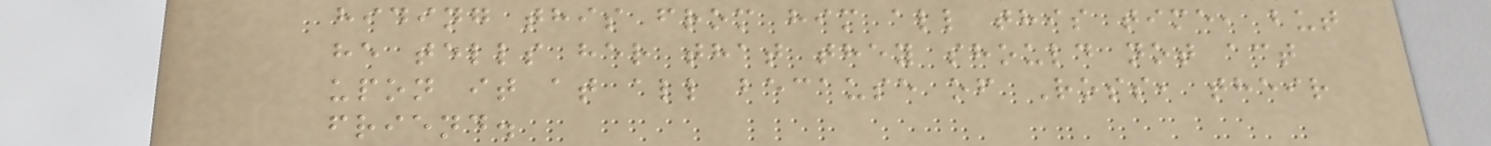hiding this from him all this time, but
he tells her that they should not act
upon it at all because of Ross, their
friend.
